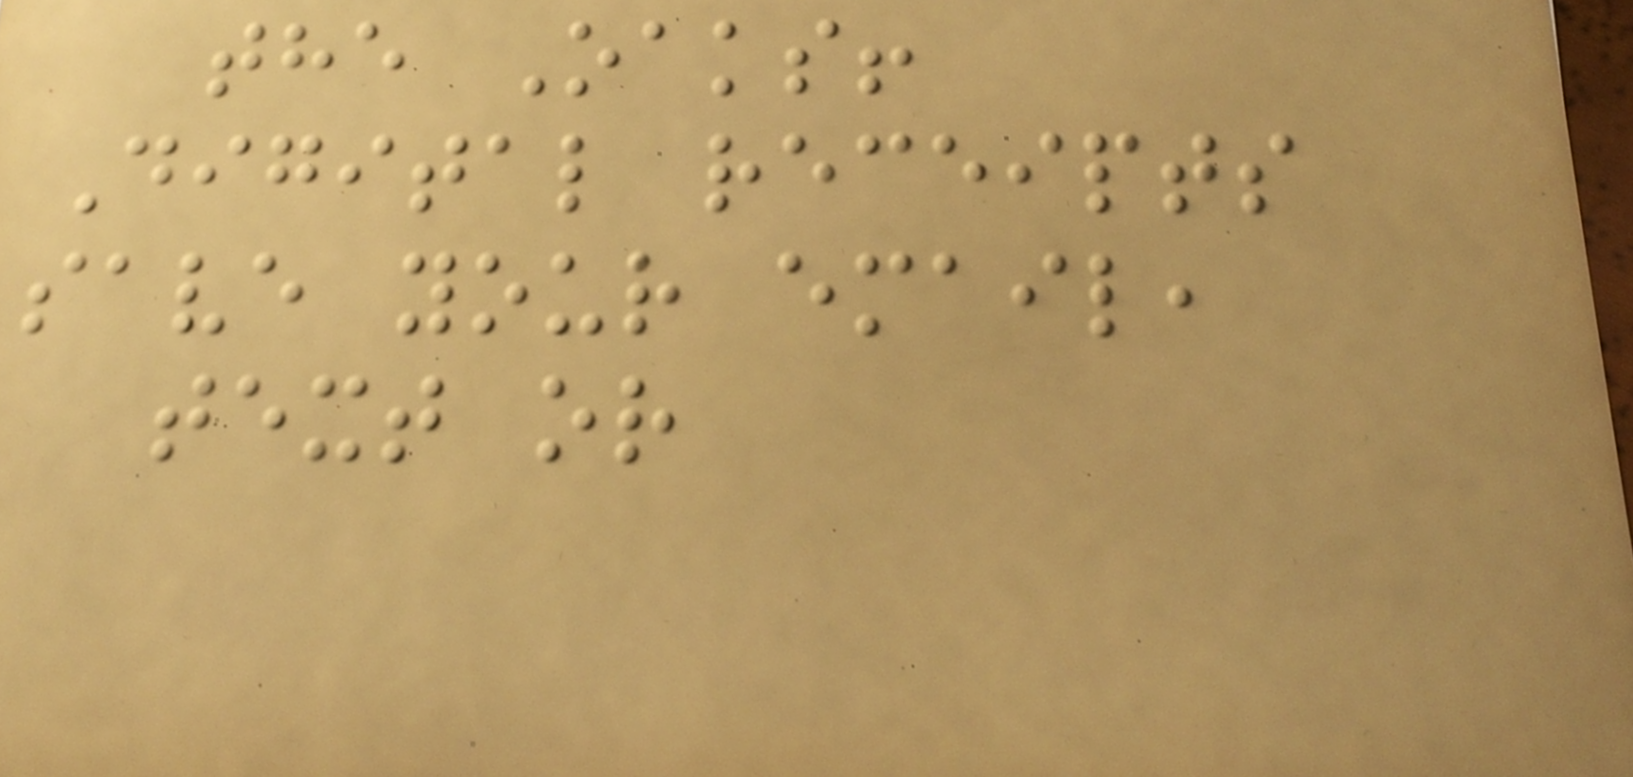the Oaks!
Digital receipts
save your email,
text or
